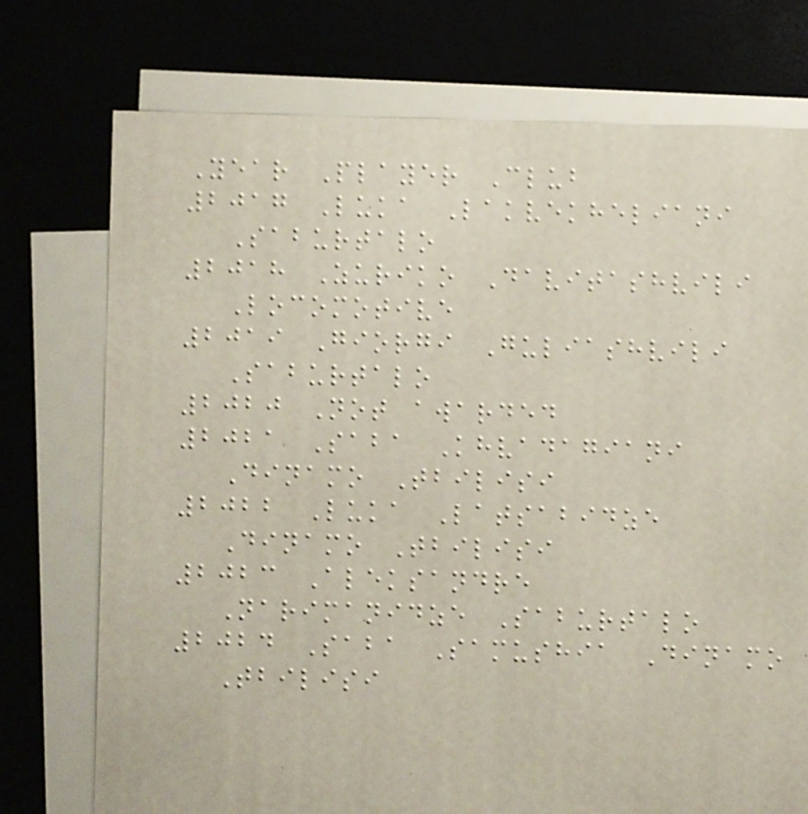Year Player Club
2017 Luka Lakvekheliani
Saburtalo
2018 Zuriko Davitashvili
Locomotive
2019 Giorgi Guliashvili
Saburtalo
2020 Not awarded
2021 Saba Khvadagiani
Dinamo Tbilisi
2022 Luka Latsabidze
Dinamo Tbilisi
2023 Aleksandre
Narimanidze Saburtalo
2024 Saba Samushia Dinamo
Tbilisi
